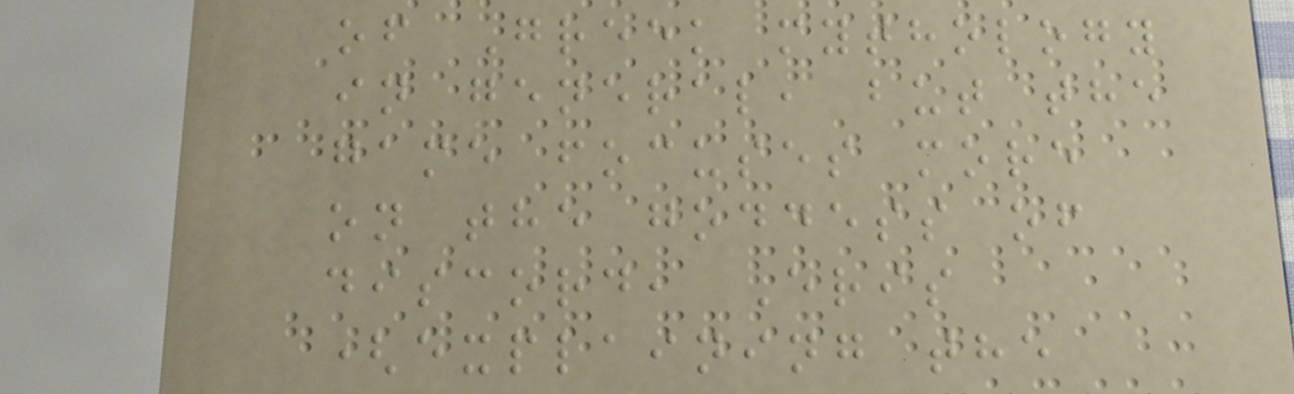of Greek mythology
in general, but the
game focuses more
on the goddess of
discord, Eris
(explaining the
